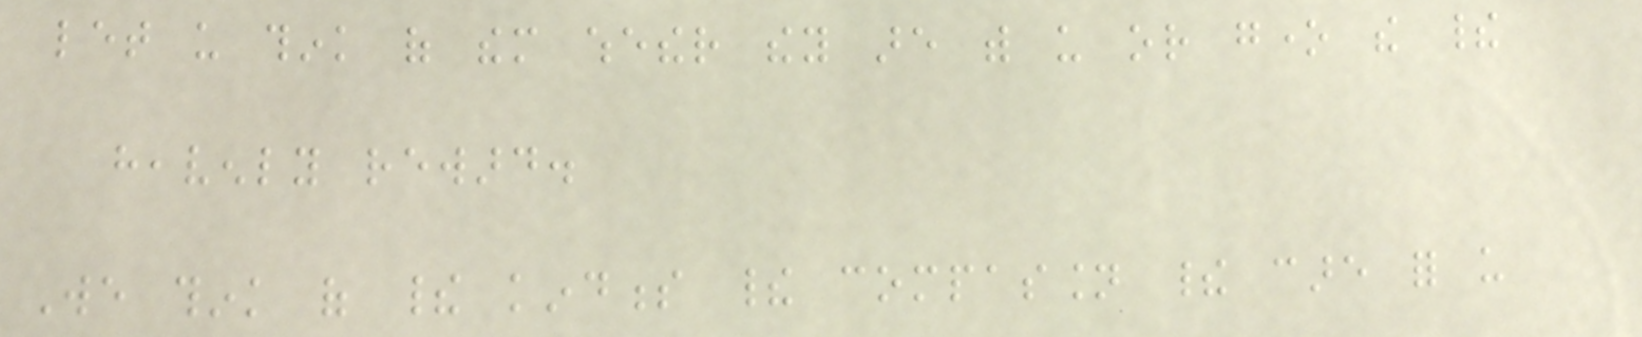let us think of them whether they are with us or gone the their
heavenly reward.
We think of their kindness their compassion their care for us
